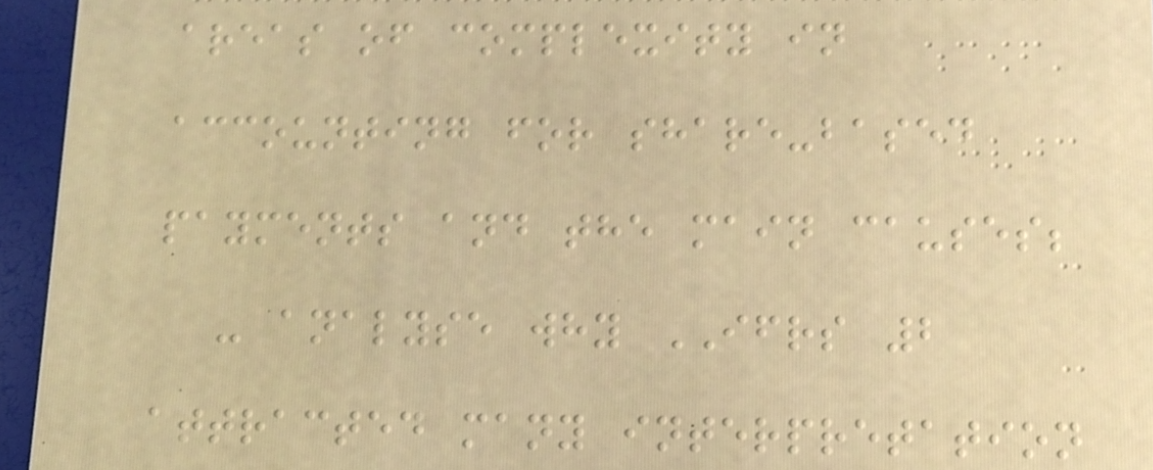areas of complexity in
accounting for share-based
payments and the main causes;
- analyse why IFRS 2
attracted many interpretation
